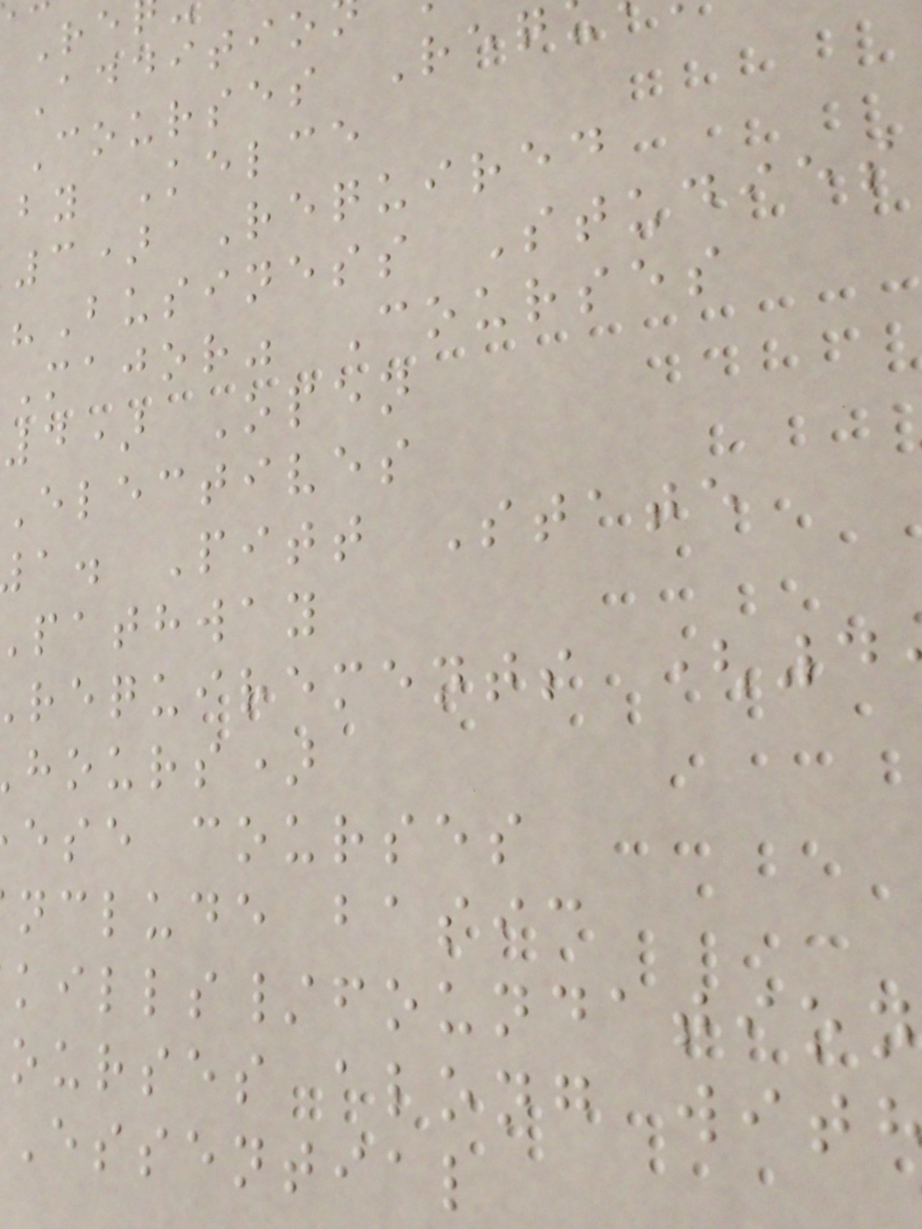Additio
Courses Req
by Kelce
3) Required
"Business Studies
Major" Courses
4) Open
Electives
a. Pitt State
pathway
requirements (4
hours)
ese courses
nclude basic
kills/foundation
ourses along wit
Essential
